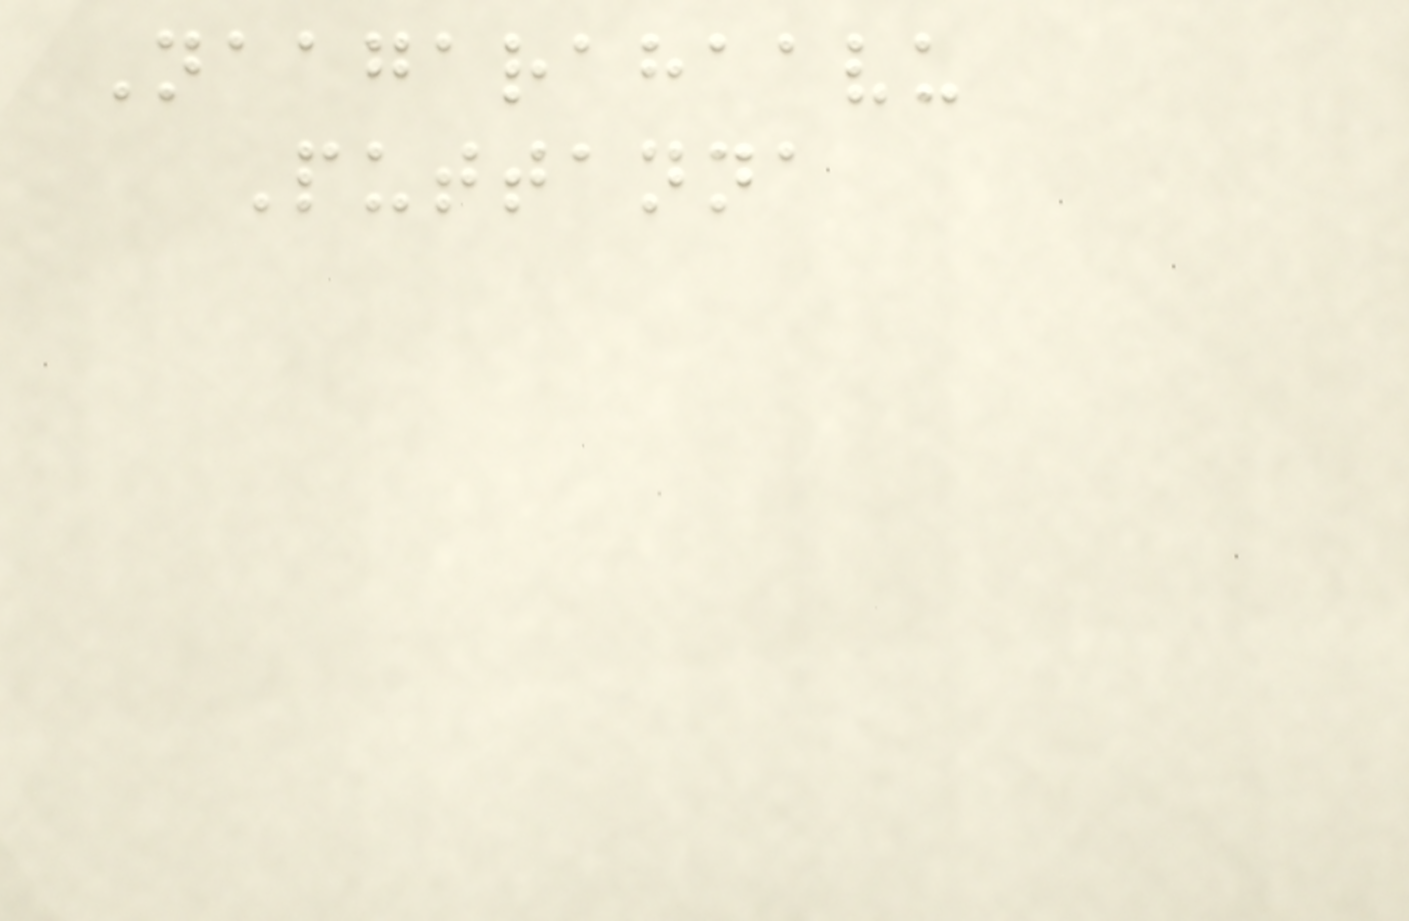Naagarahaavu
Puttanna
